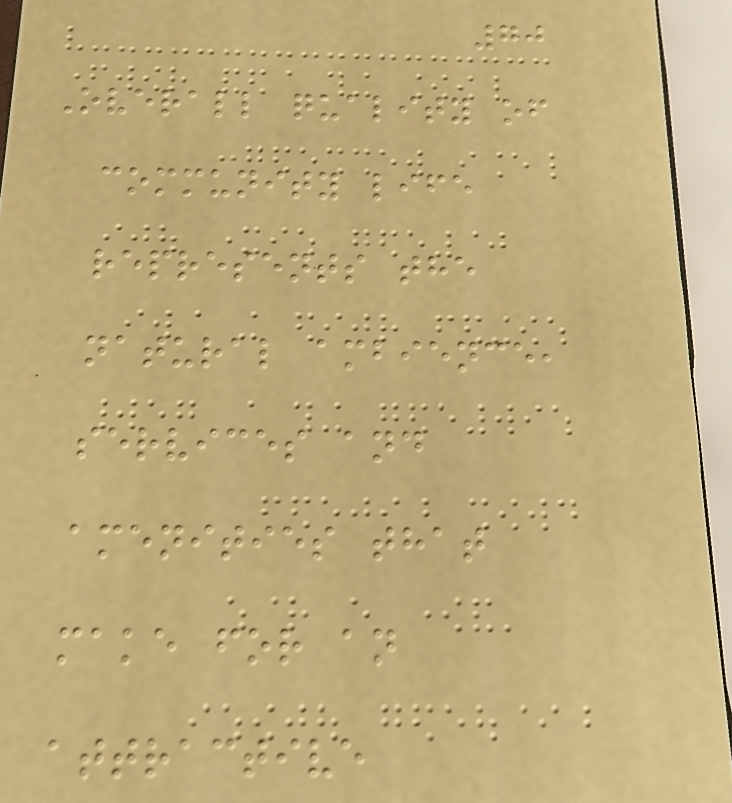70
Overall quality of
community life
represents the
natural ambience,
services and
amenities that
make for an
attractive
